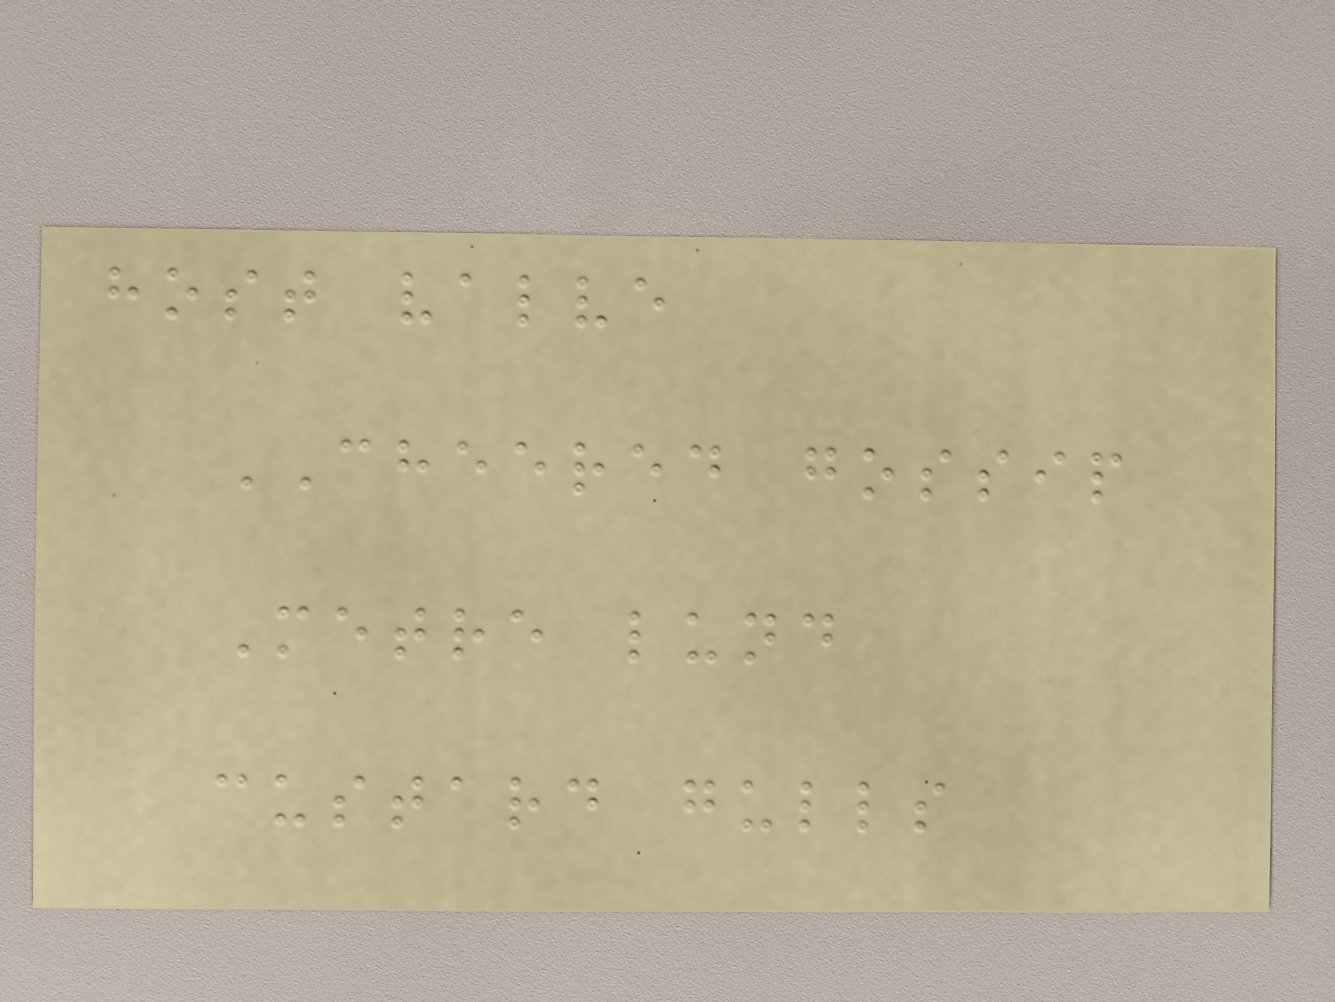host valve
CHEERED gossip
Metre lund
custard gulls
